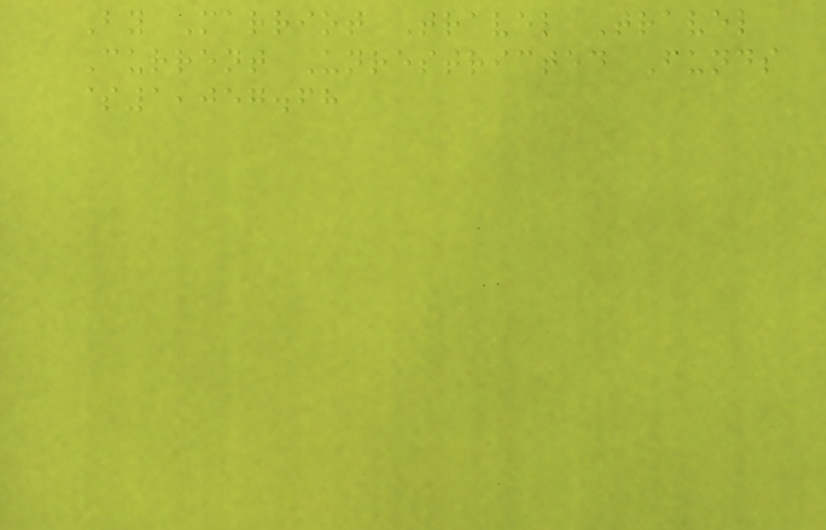By Marriot Travel Travel
Current Unrestricted Funds
$1,057.68
